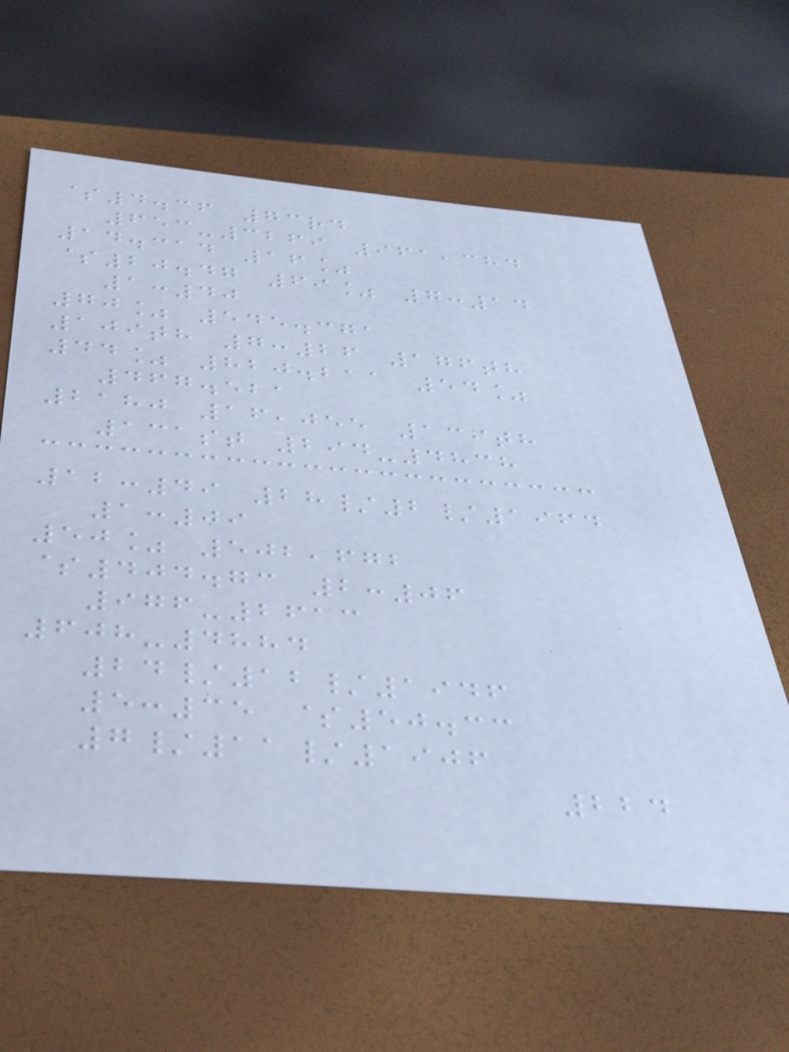$4.36 73rd
653-3269 961,384
14.314 16%
$20.47 69% 7:14
1:40
70% 545.371
109th 7:26 176th
44% 820.211 54%
467.521
2180 16,055 139th
131st 294-4838
12:49 28/2/1964
1:09
50% 502,672
$404.73 2:06
976-2613
608-4884
24/12/1946
5:35 $50.33
7/11/1906
224
